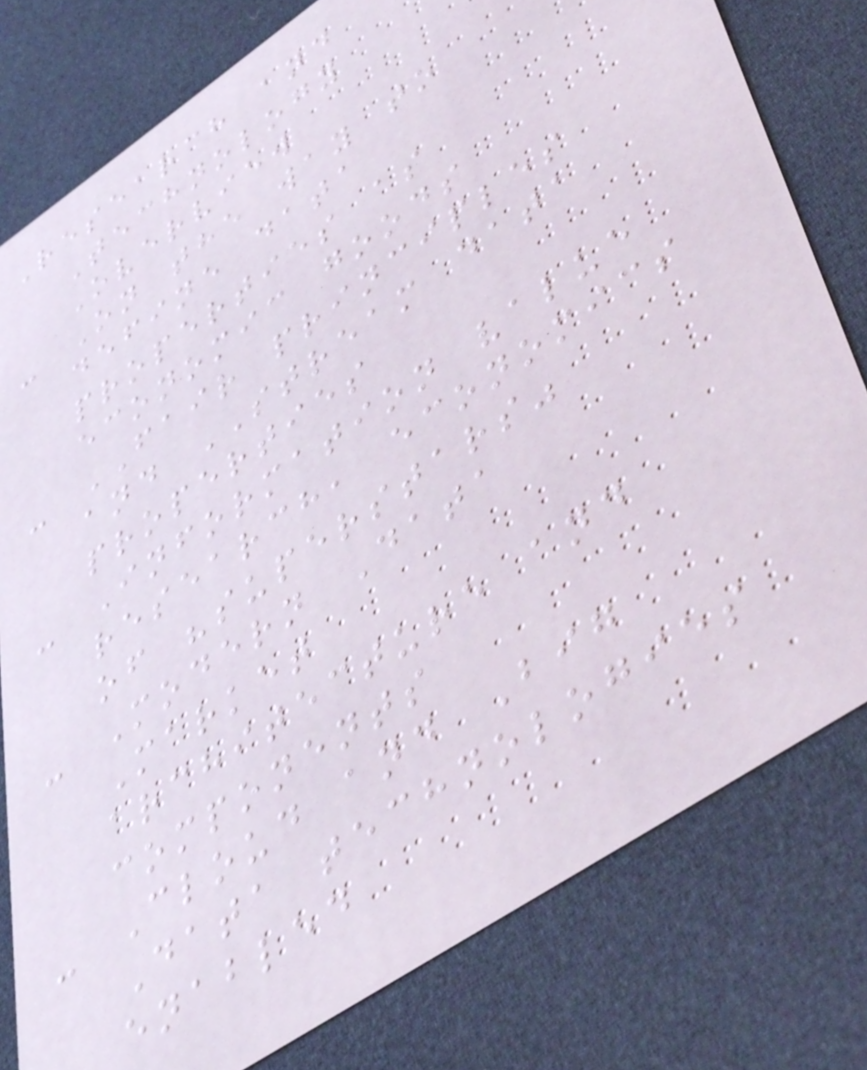Research and
Technology
Overview
- On the way to
define data
properties as
economic goods
- FAIR principles
and STREAM data
properties
- Information value
research, economics
of "superstars"
- Modern Data
Market
architecture and
components
- Cloud and Big
Data technologies
enabled
